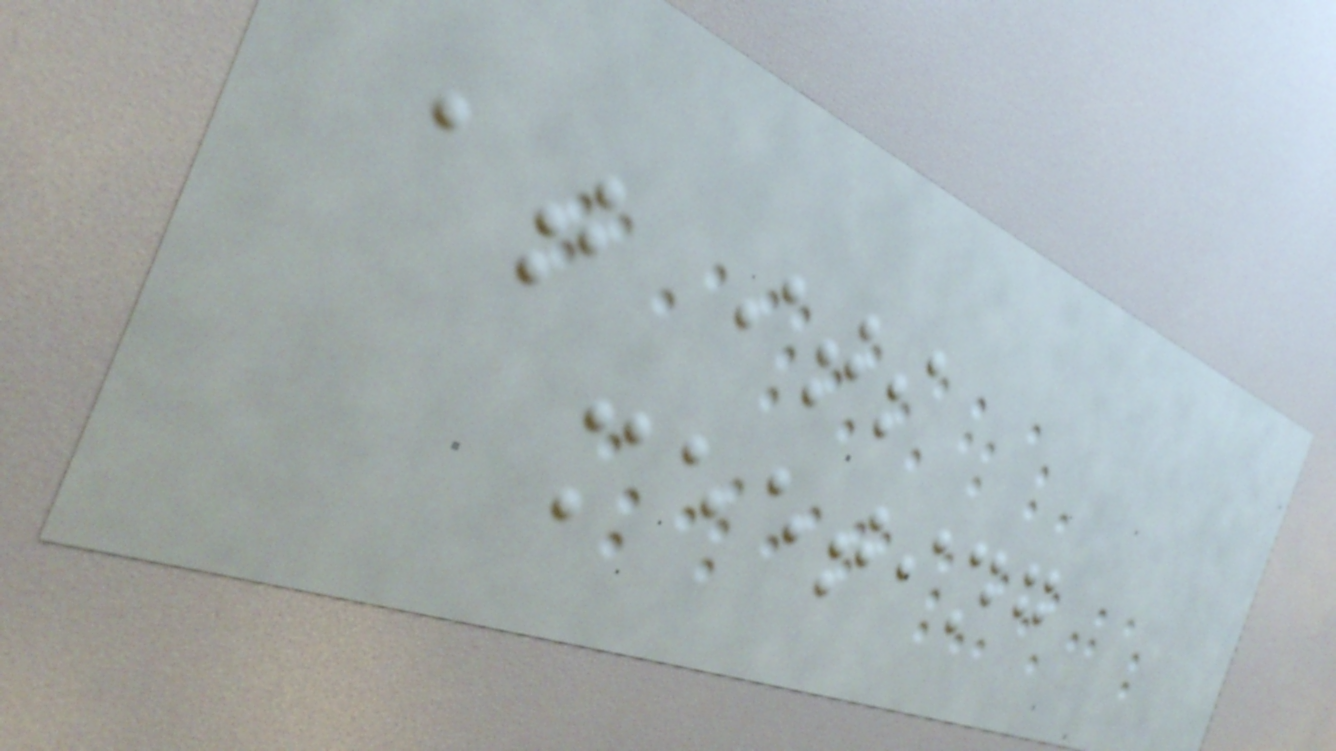at its
meeting
